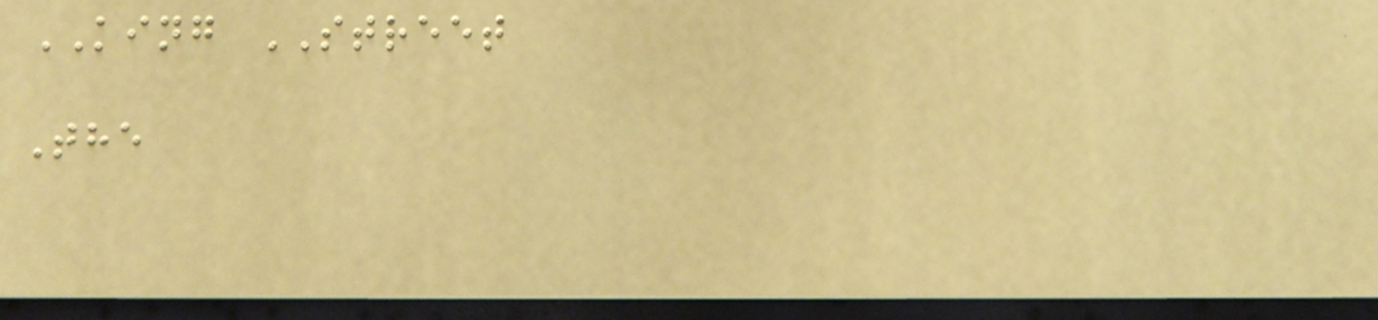KING STREET
The
